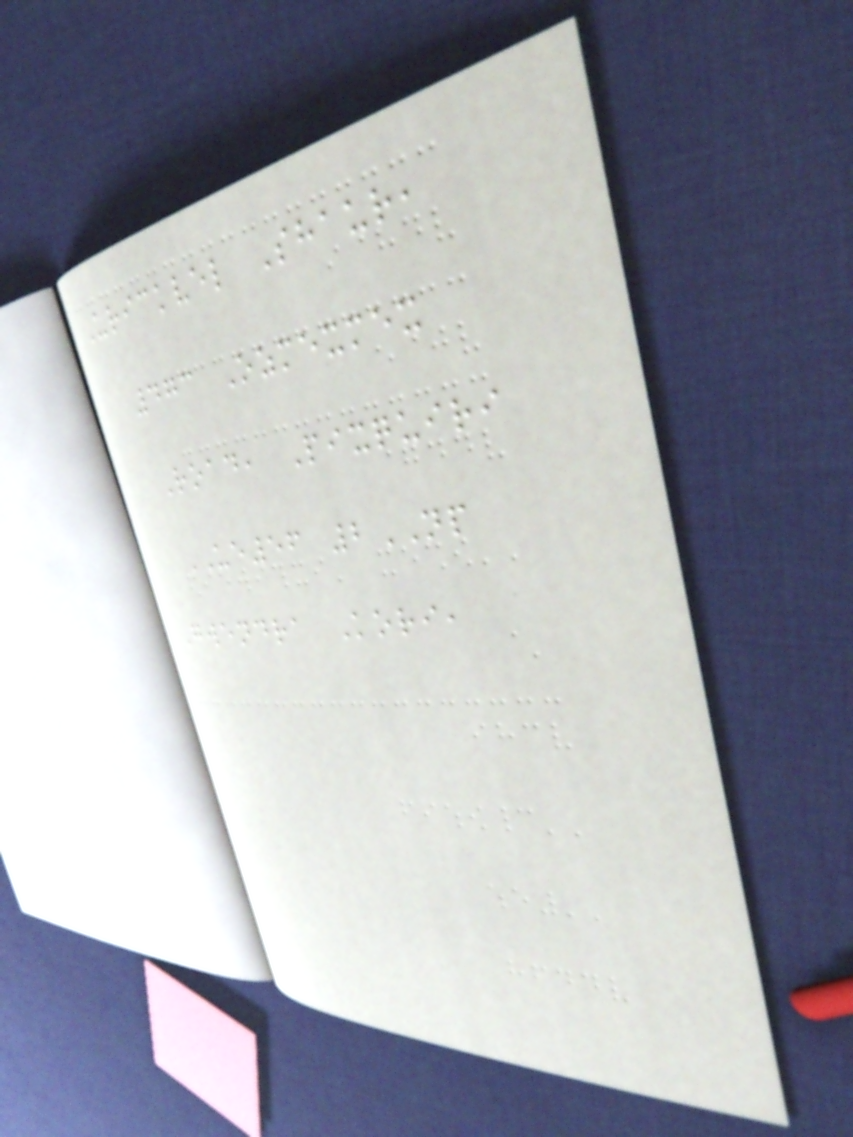Urickvel Shaur,
473 Ozmexmex
Road, Pixquiri
UE56 2NP
Gwendra Kori,
